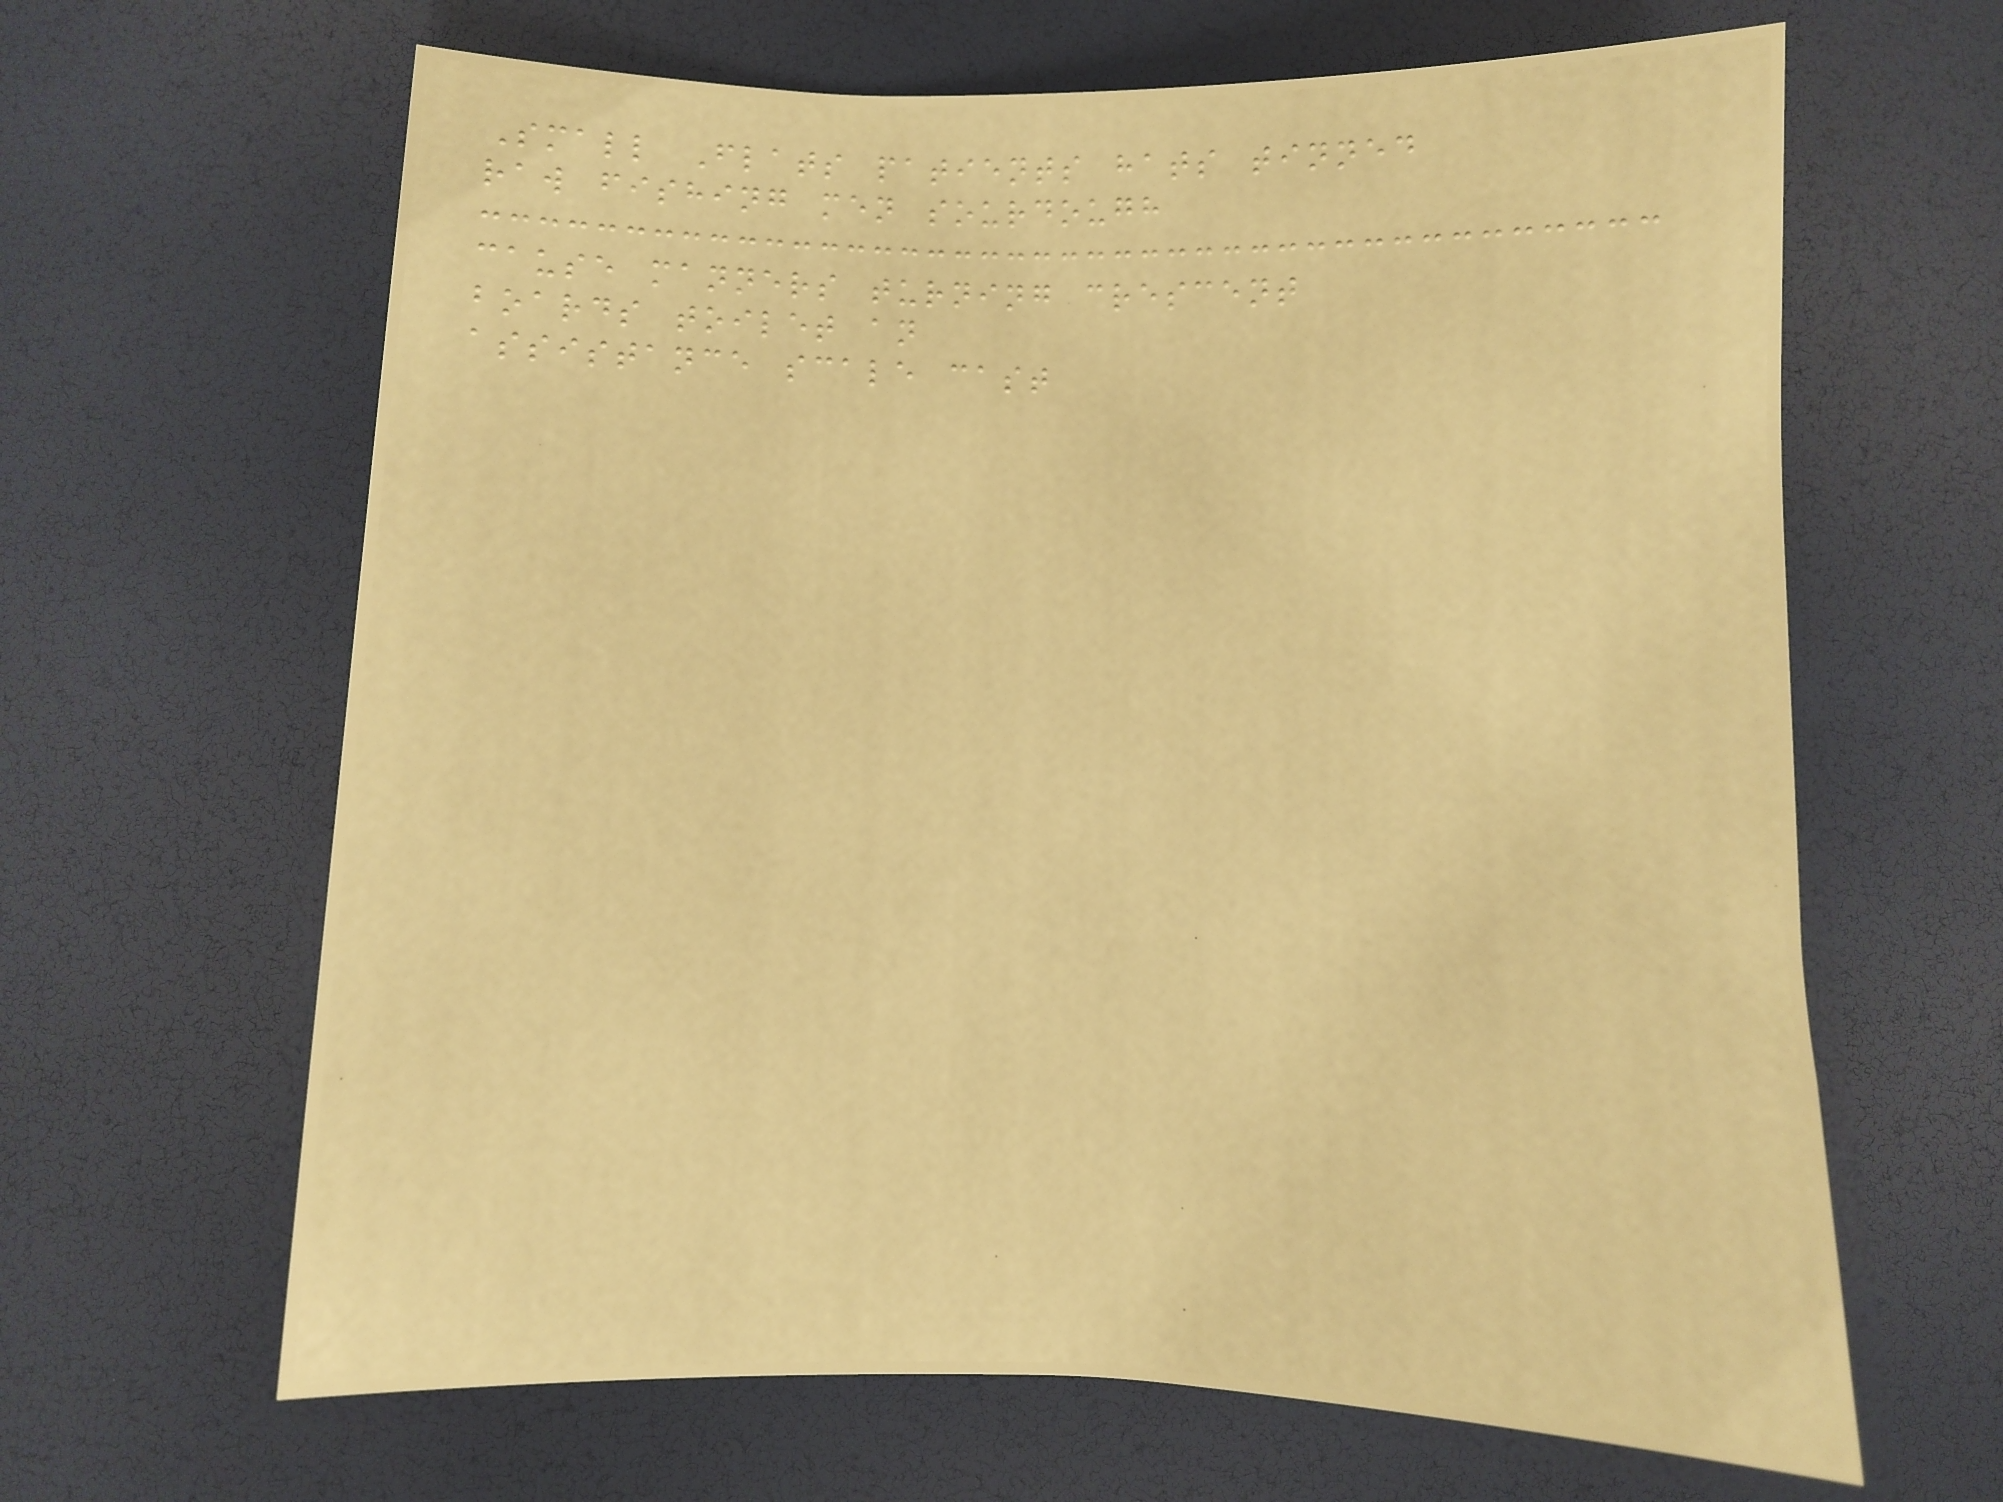Small Flats patients hats tinned
raw fishing men sourdough
cause manners turning crescent
boards toilet an
assistance scale cast
